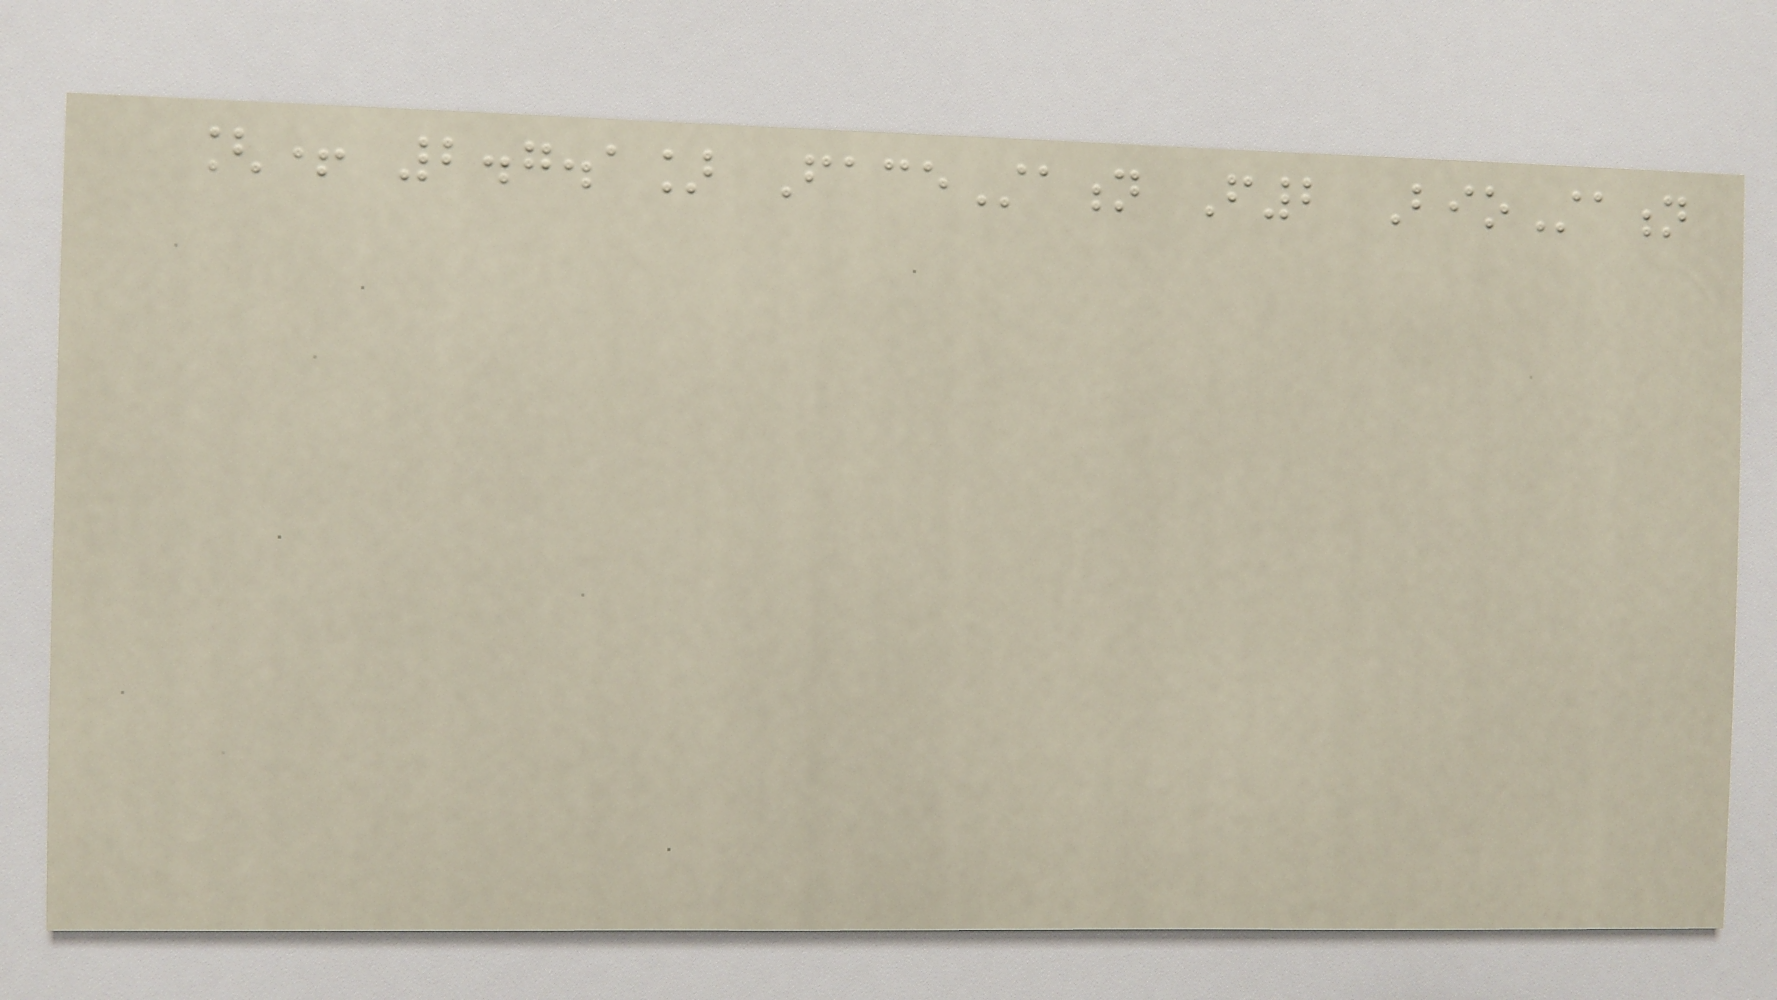[+ 2.7.1] FaceStation F2 BioStation
